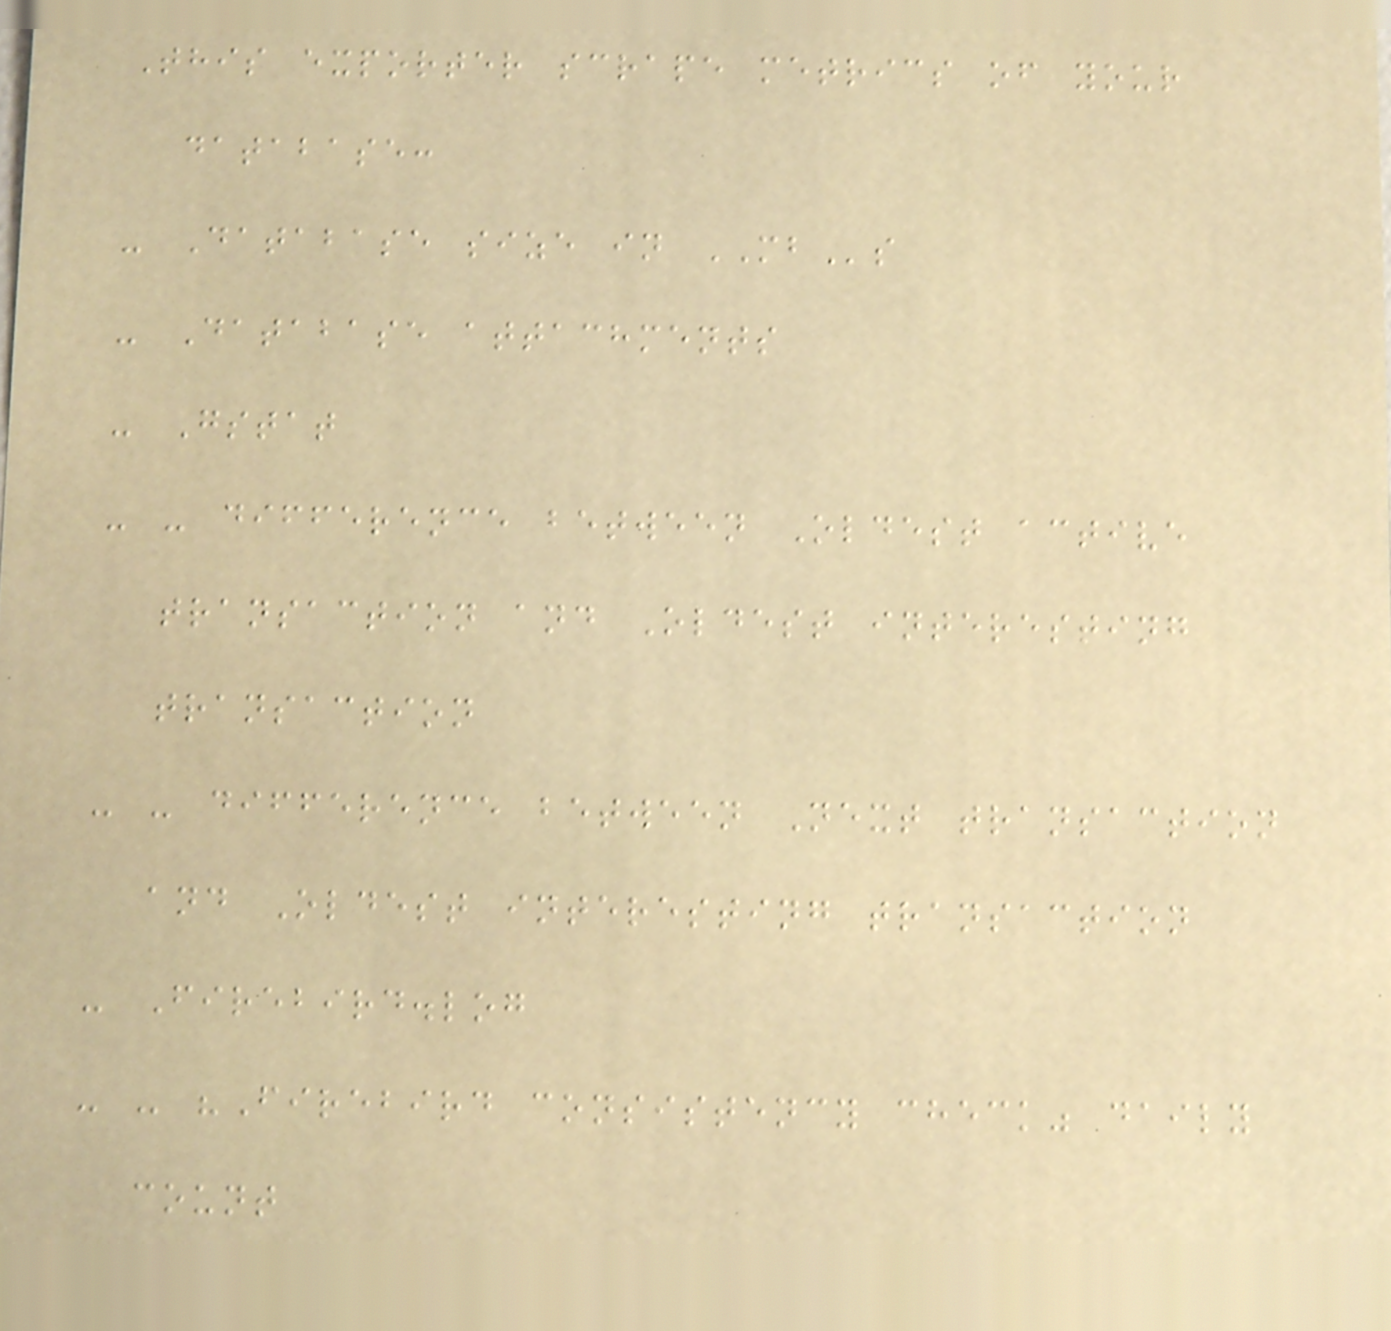This exporter scrape metrics of your
database:
- Database size in MBs
- Database attachments
- Gstat
- - difference between Oldest active
transaction and Oldest interesting
transaction
- - difference between Next transaction
and Oldest interesting transaction
- Firebird.log
- - "Firebird consistency check" daily
count
